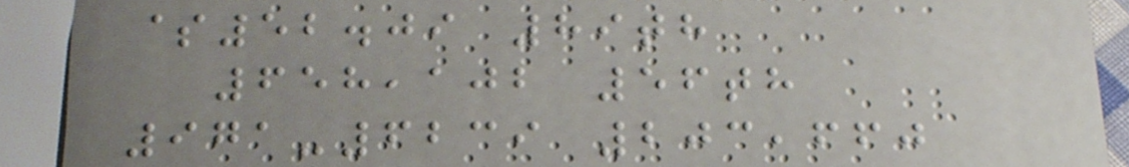$52.09 89th
658,102 56th
971-6239 203,660
